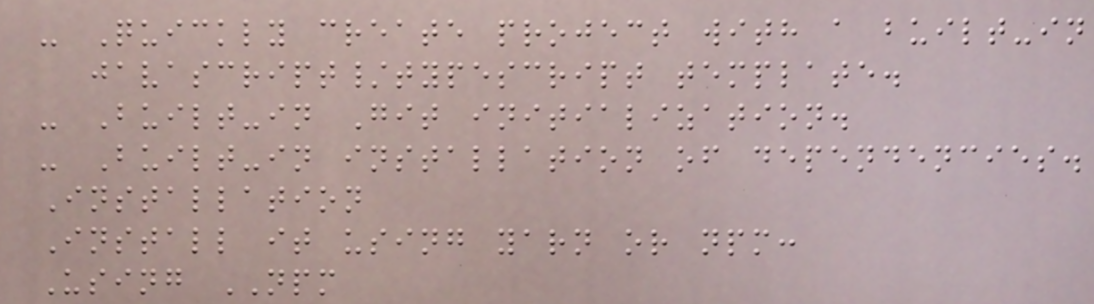- Quickly create project with a built-in
javascript/typescript template.
- Built-in Git initialization.
- Built-in installation of dependencies.
Installation
Install it using yarn or npm:
Using NPM
